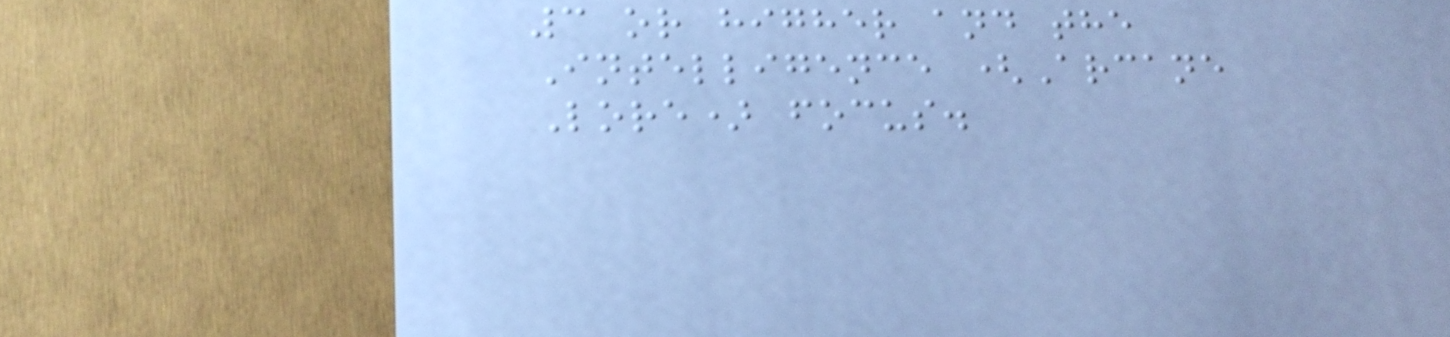3 or higher and the
Intelligence (Arcane
Lore) focus.
